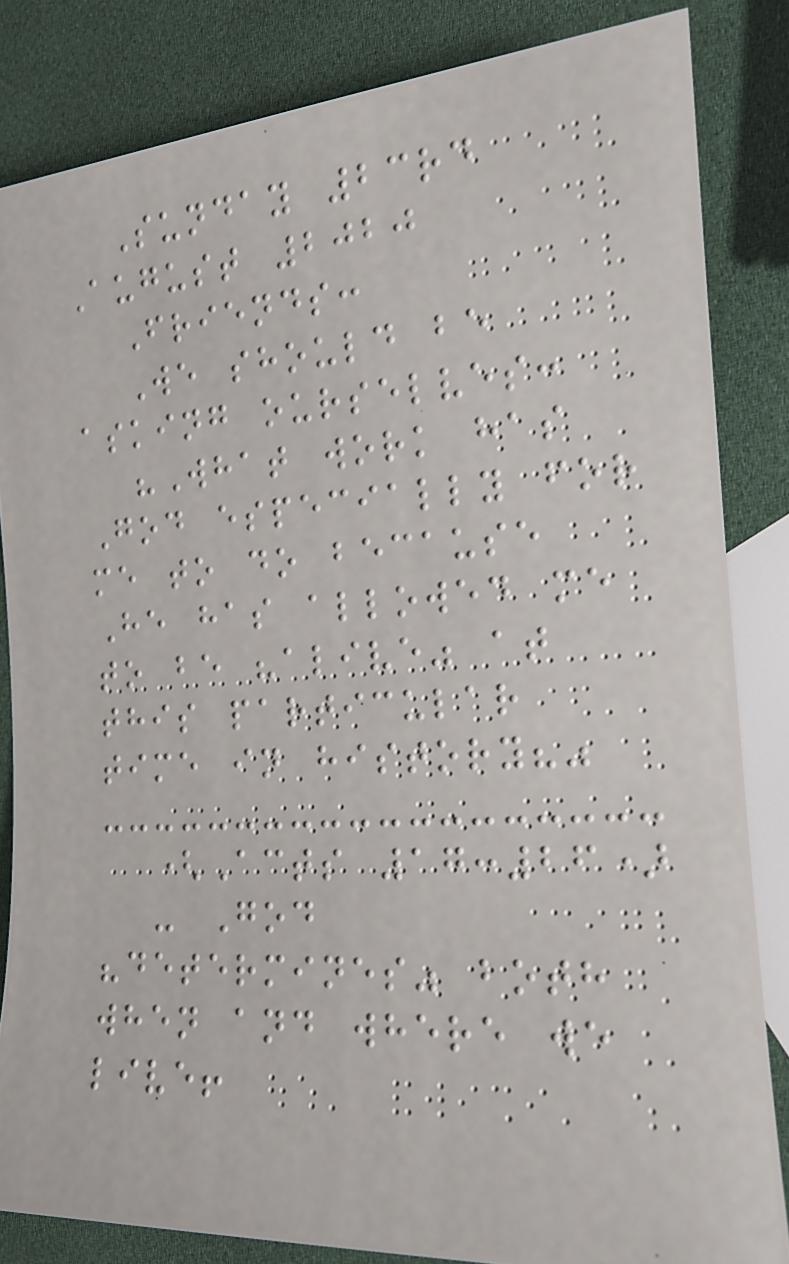Sunday 23rd
August 2020
Friends:
We should be
asking ourselves:
"What work has
God especially for
me to do because
He has allowed me
to be "alive" at
this particular
time in history?"
(Acts 17:26)
- God
"determines" both
when and where we
live!
